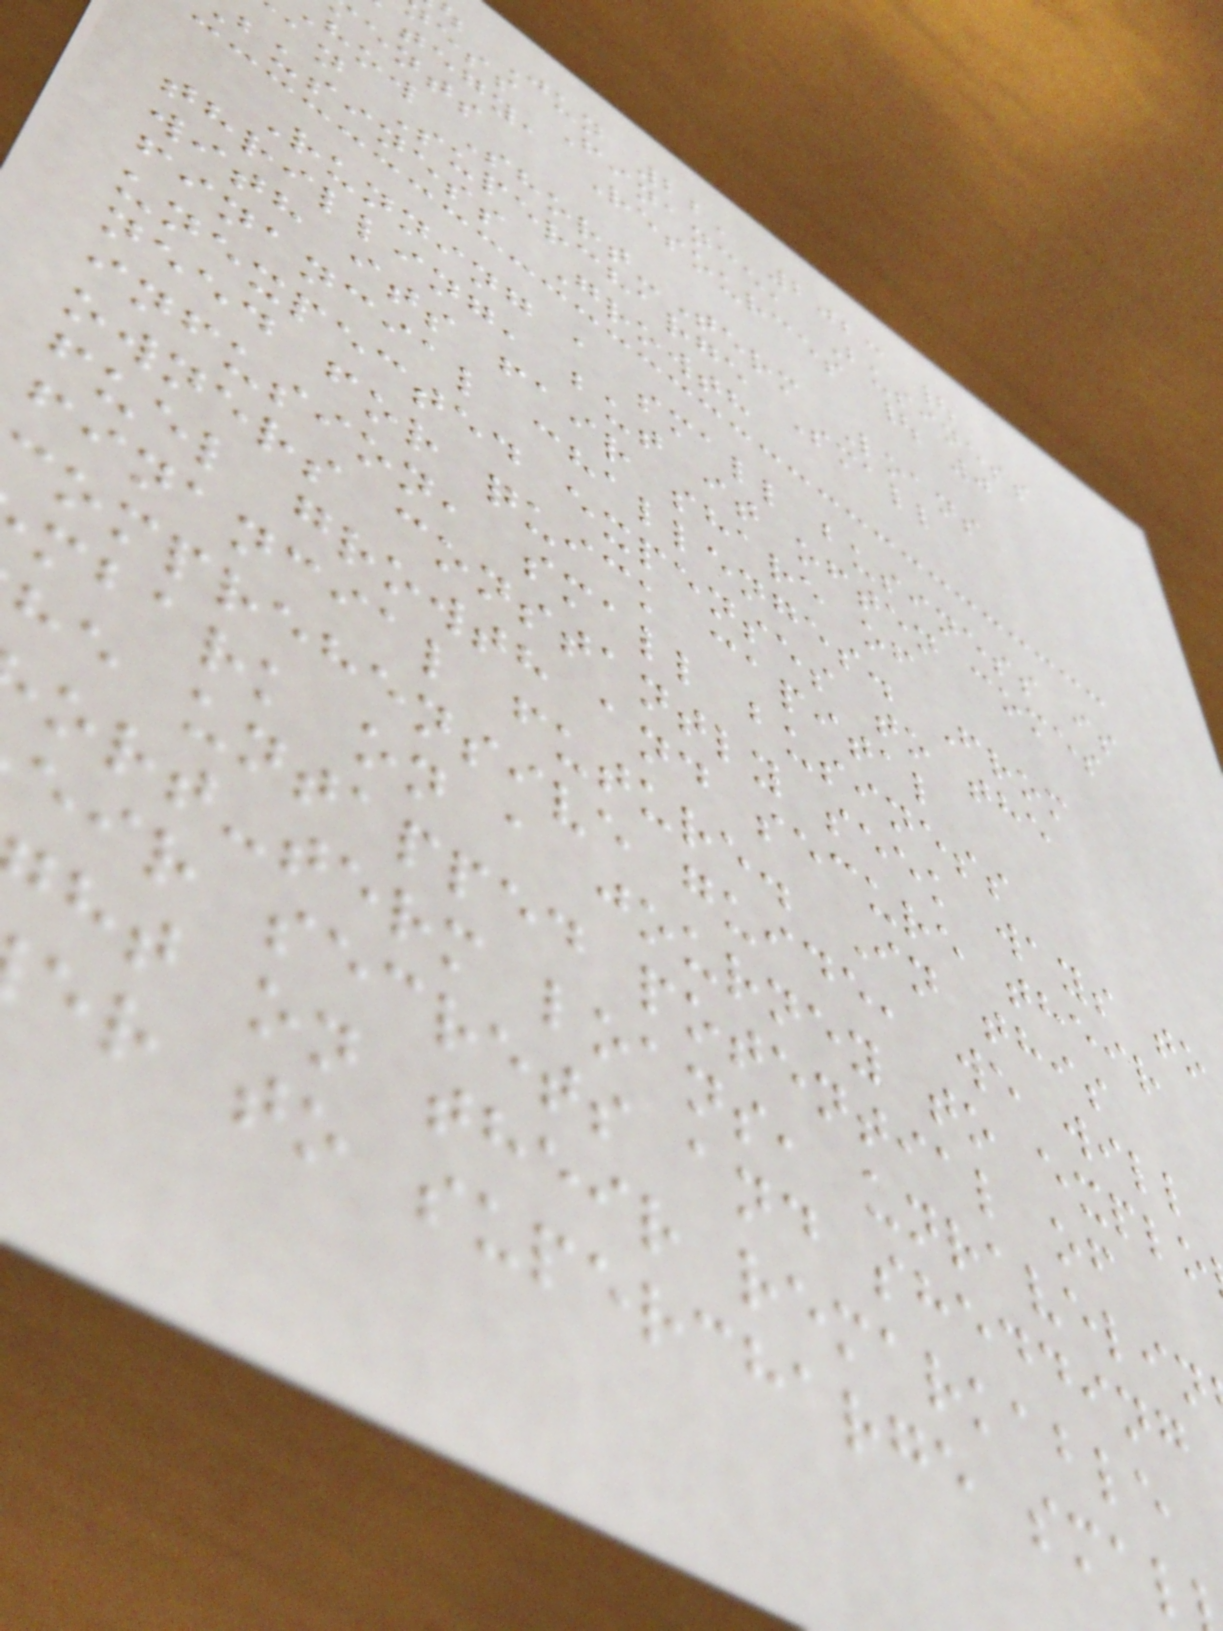Jun 22, 2023 |
ess Finance, Business
tegy, Resources | 0
ents
how Short-Term Loans
an Supercharge Small
business Growth
Running a small business is
thrilling, but it often comes
with its fair share of
financial challenges. From
unexpected expenses to the
need for quick capital
infusion, small business
owners constantly seek ways to
fuel growth and secure their
financial future. In this
omprehensive guide, we will
mbark on a journey to explo
he untapped potential of
ort-term loans, unravelin
eir secrets and shedding
ht on their remarkable
er to supercharge smal
